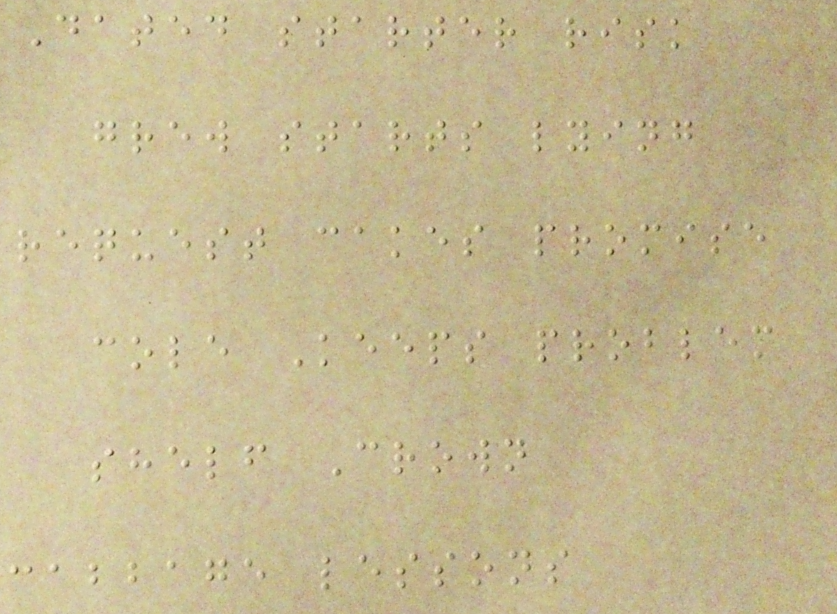Dated starter risk
grew starts lying
request cakes promise
cole Keeps problem
shelf Crown
cabbage lessons
